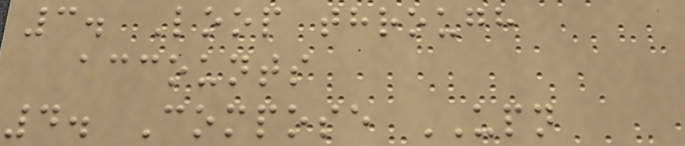3. Loop through
accounts
4. Compose UPN
